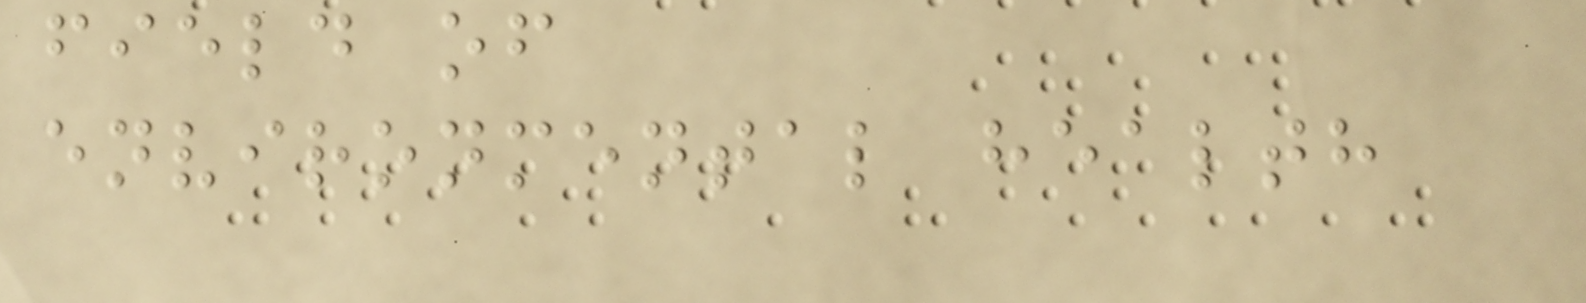field of
environmental health
